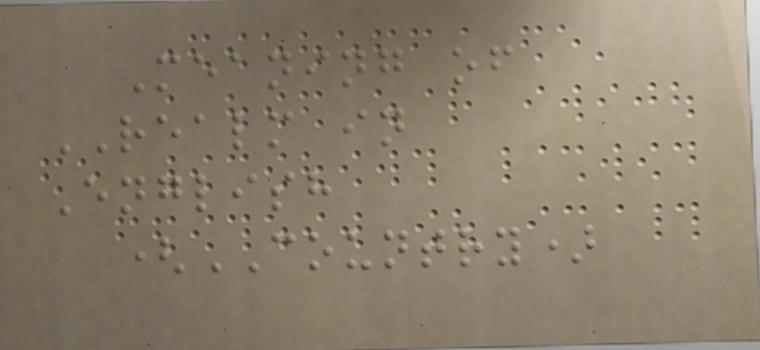Meaning of
REALM in
English
(COUNTRY)
